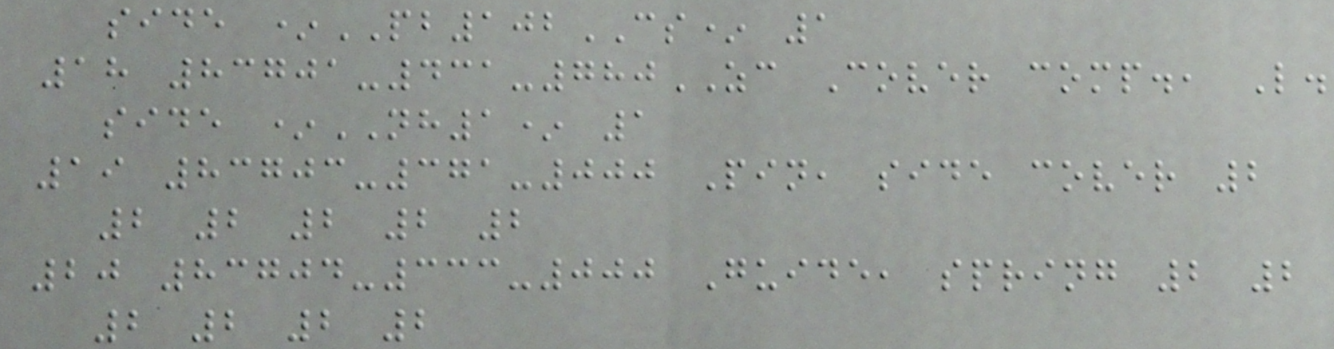side *PB102CS* 1
18 83701-431-780ZC Cover comp., L.
side *NH1* 1
19 83703-371-000 Pin, side cover 2
2 2 2 2 2
20 83704-333-000 Guide, spring 2 2
2 2 2 2
